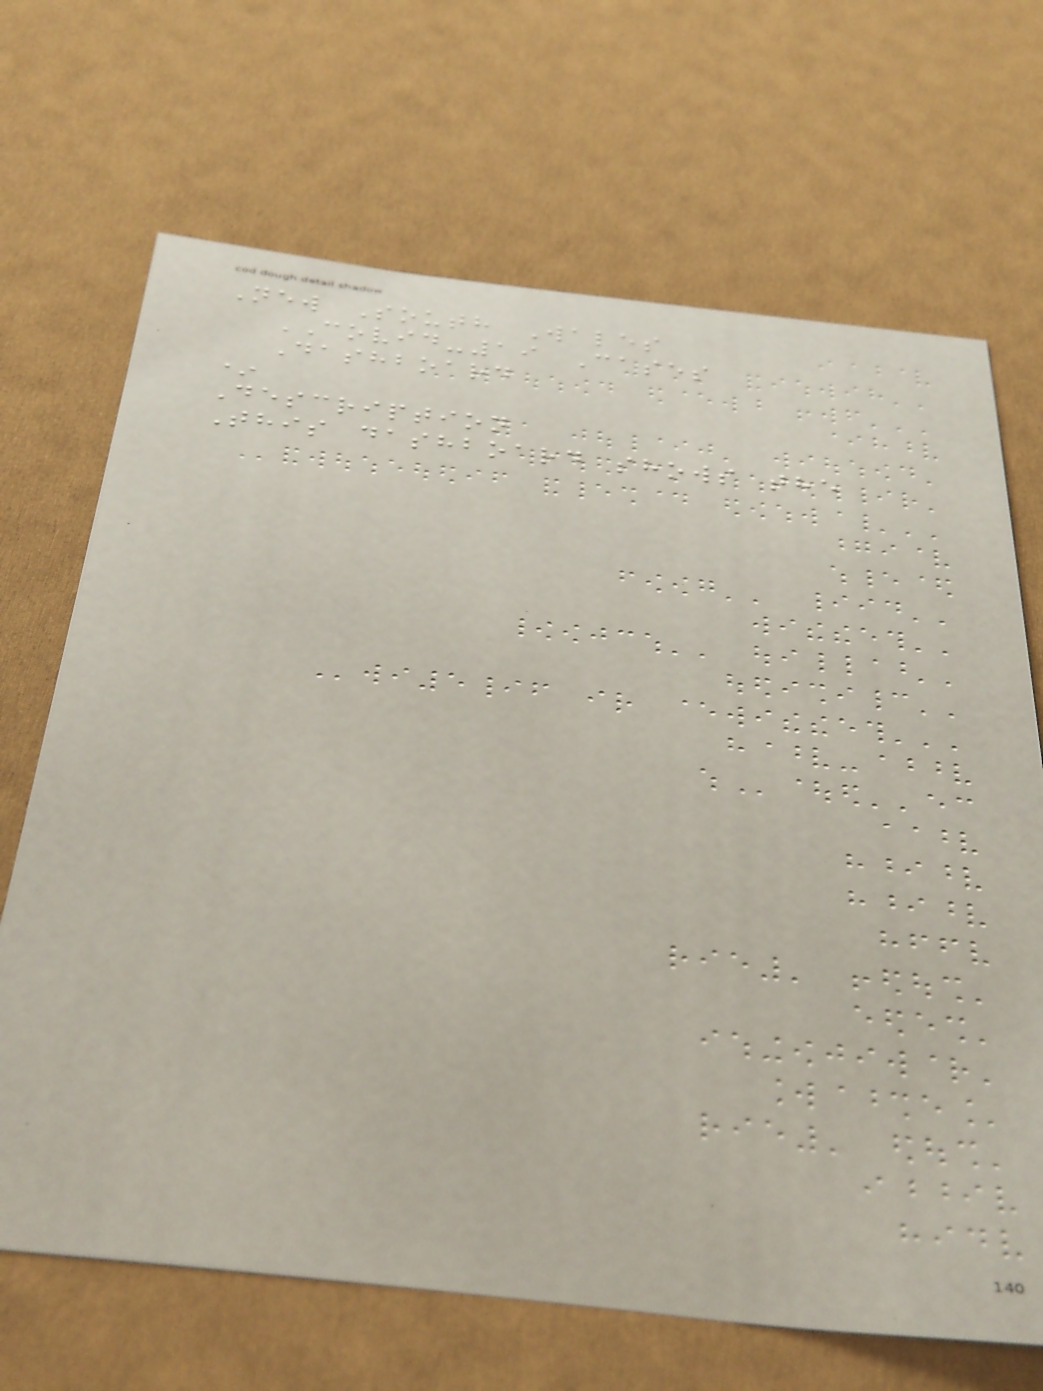New South Wales
COVID-19 Cases
Dashboard
*
Description
This dashboard shows the
